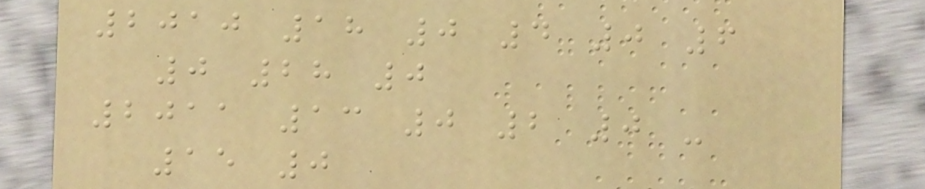2010 18 0 4 0 6
0 28 0
2011 13 0 2 0 -
15 0
